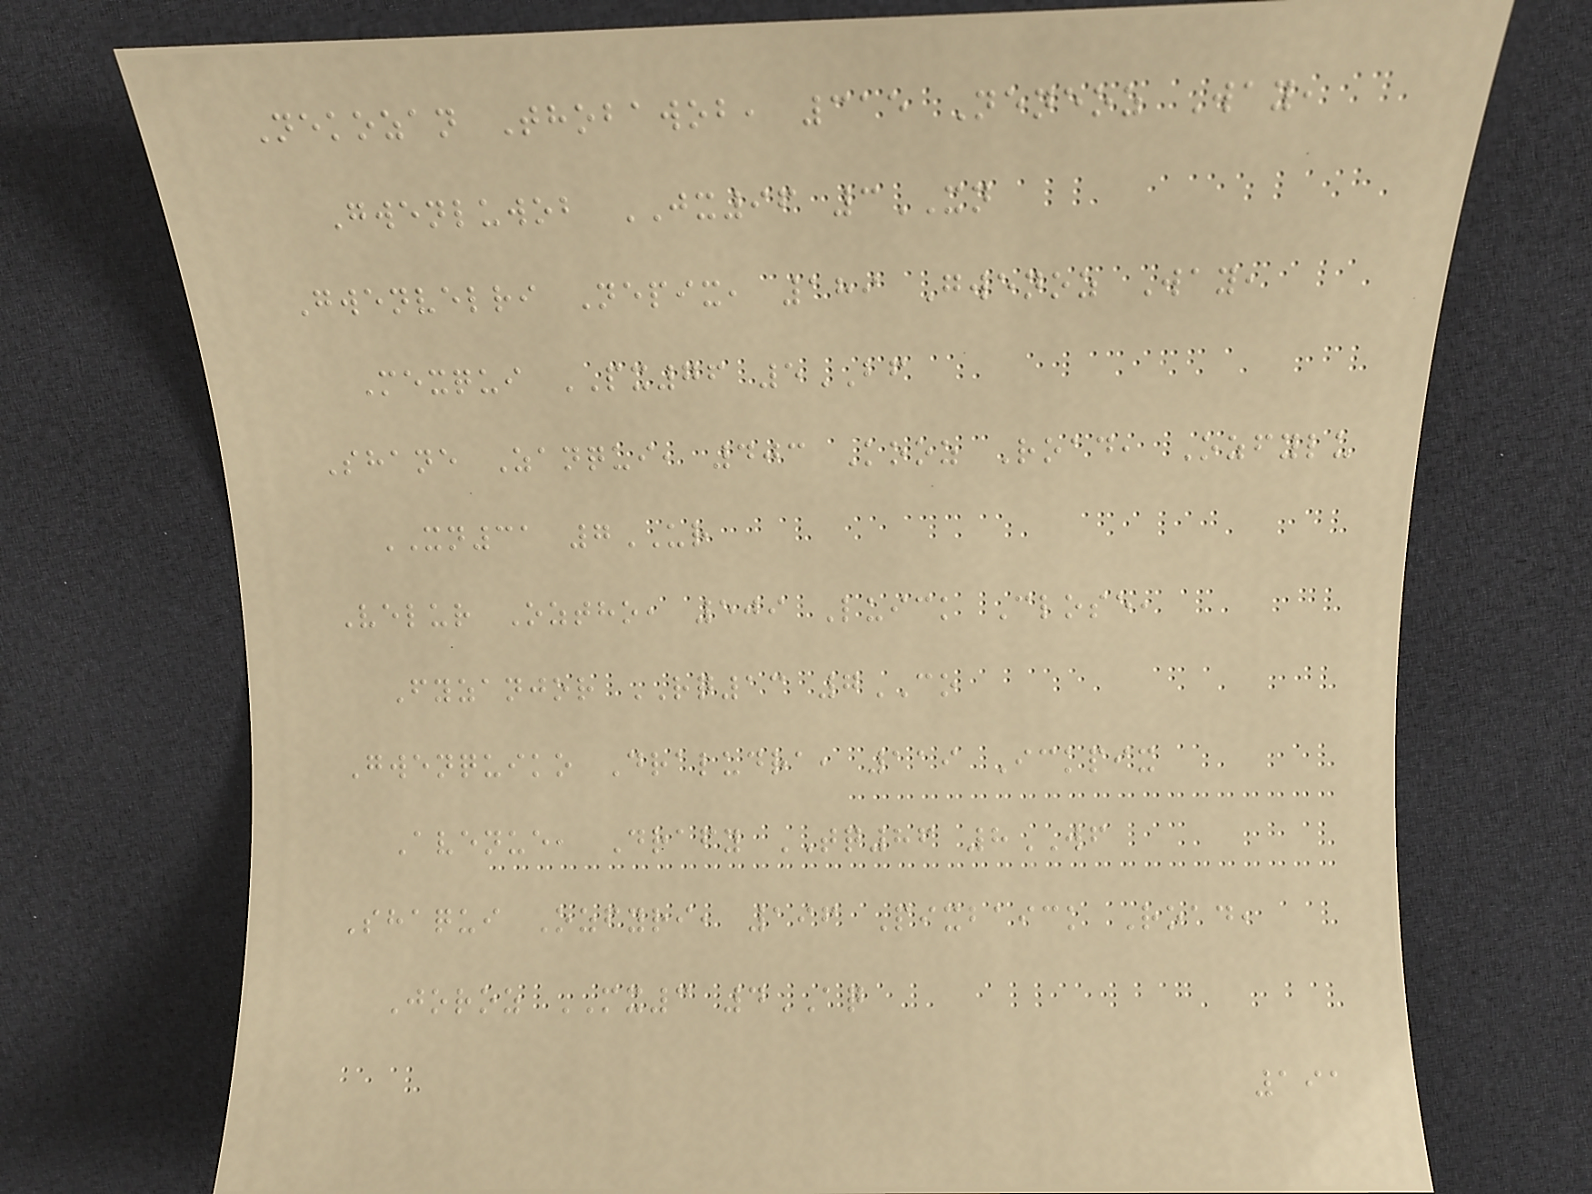Nekozan Thobawob, 315 Neneoz Way,
Gwenluwob JX96 3XN
Gwenvelri Nepix, 189 Gwenoz Way,
Mexqui PX76 5BF
Shane Zanqui, 403 Kooz Road, Ozfylu
XN31 7UR
Velur Oztho, 509 Luick Close,
Fyzanjor RQ13 7CO
Gwenquiko Draludra, 119 Ickpix
Avenue, Drafy TQ86 8WF
Shaqui Ozfyri, 196 Pixbaick Road,
Joroz MX3 4AQ
191
